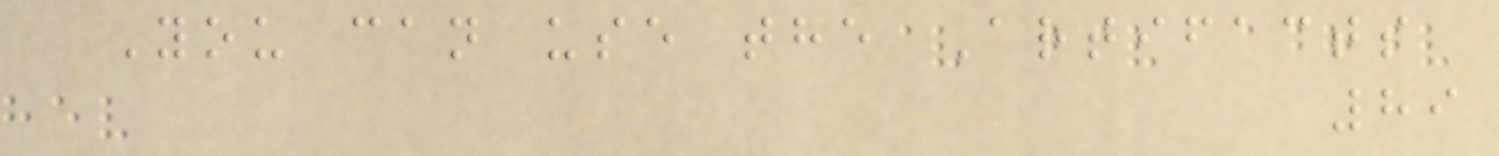You can use the Artifacts
89
